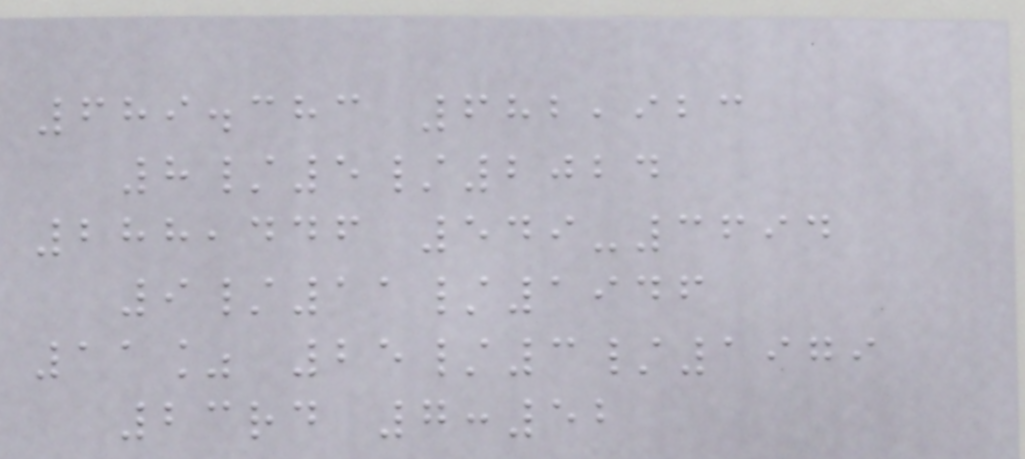689.383 682,923
8/5/2024
288,446 549-3694
9/11/1946
11% 25/3/1979
23rd 7:52
